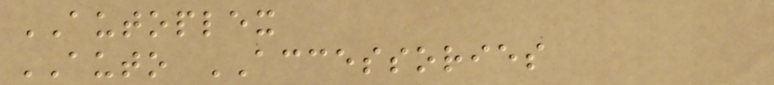AUTOPLEX
AUTO ACCESSORIES
